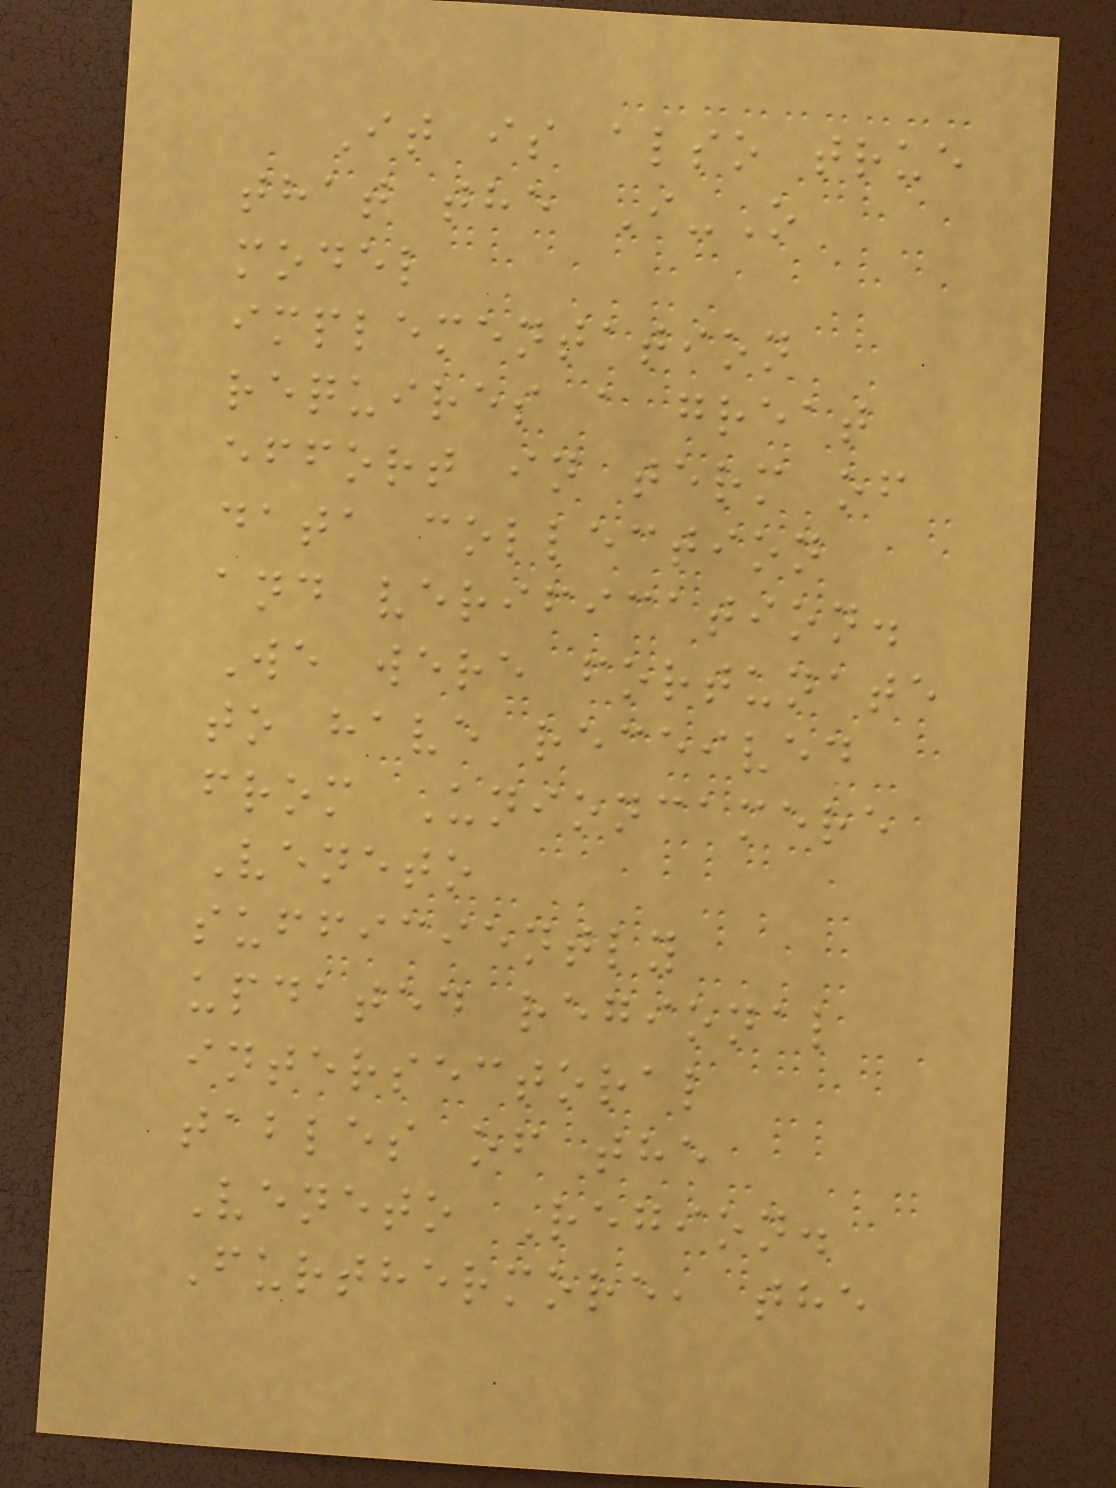It is also true
that the I-O
model
implementation
requires a great
effort in term of
data collection
and verification.
We were fortunate
to have received
from Unioncamere
Veneto
sufficiently
updated regional
intersectoral
tables of the
Veneto Region.
Furthermore, the
